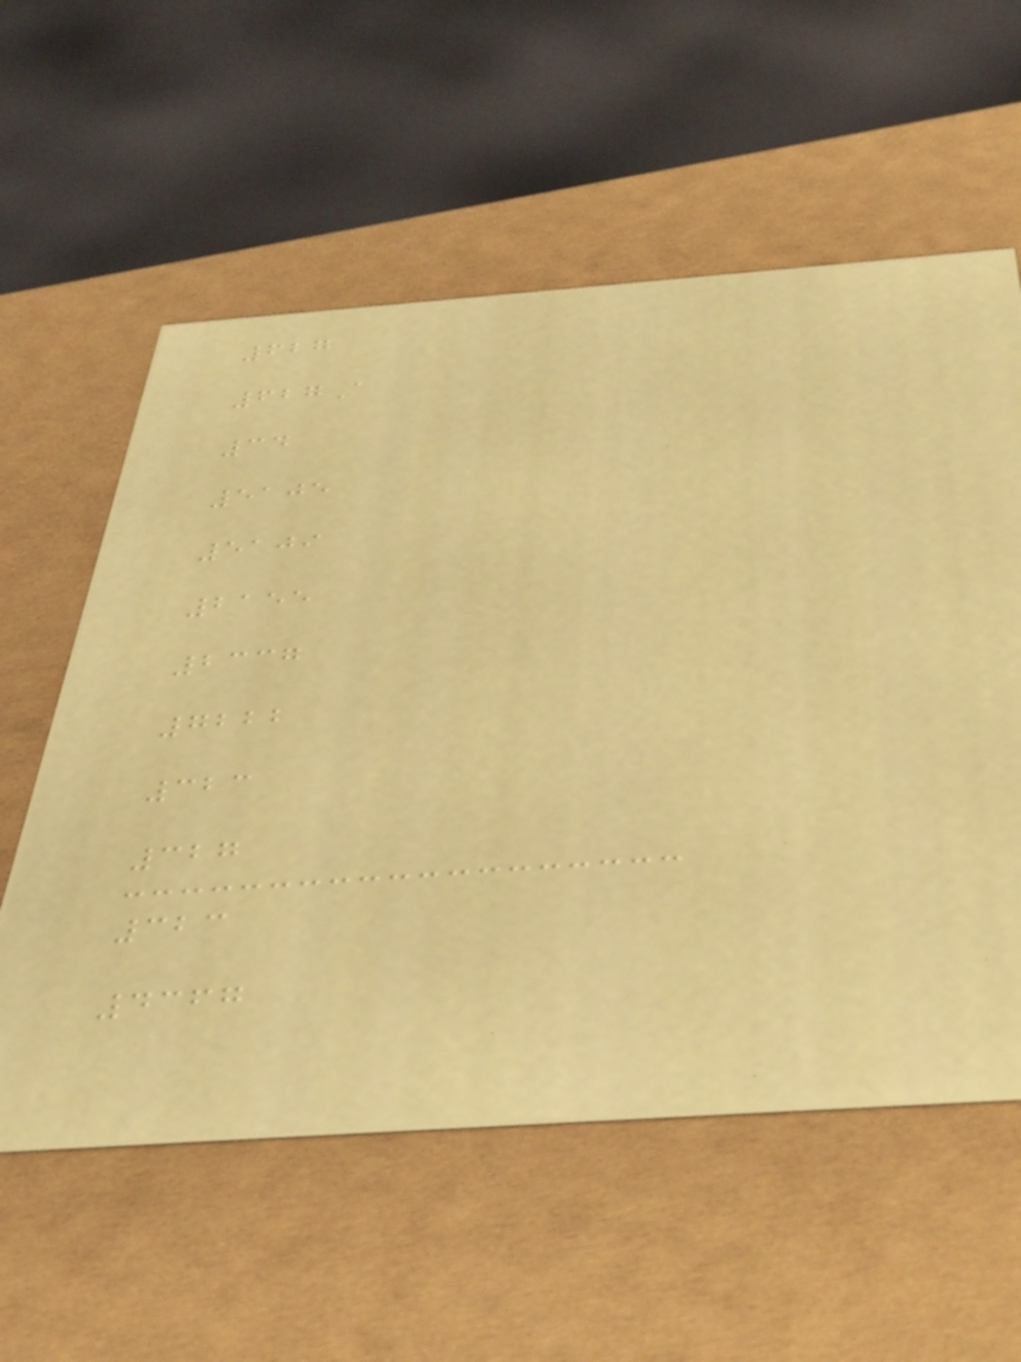627
627A
34
5105
5109
2155
2337
7222
323
327
323
4367
